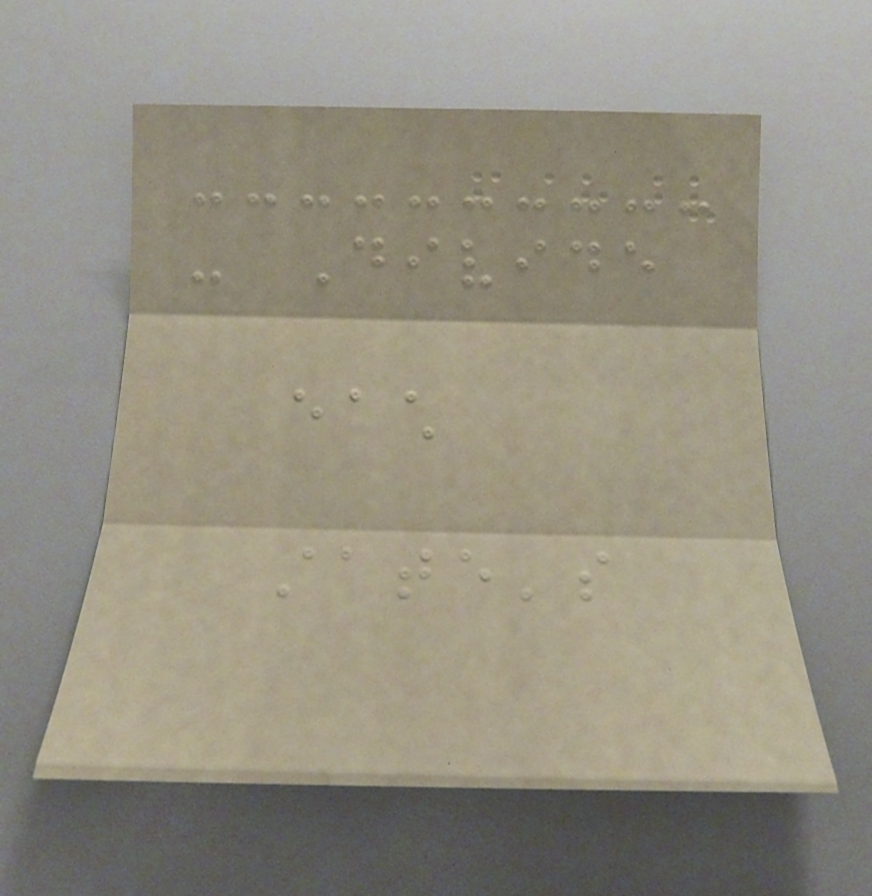- Divide
each
state's
